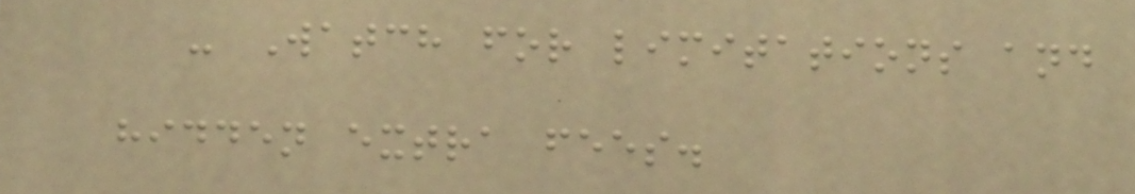- Watch for limitations and
hidden extra fees.
